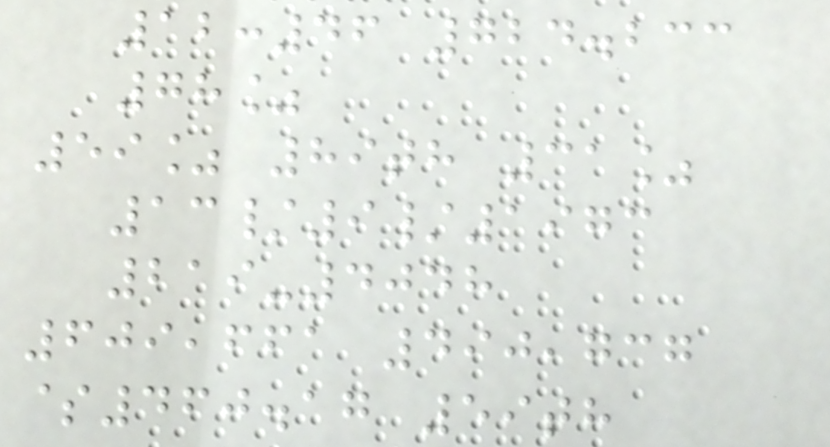12:46 724.233
78%
59% 89th 31%
13/9/1973
219-4048
609,661 490,737
$460.17 59th
